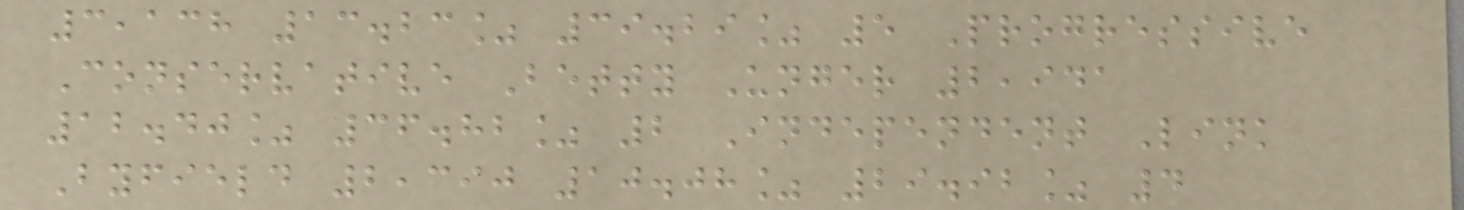3,138 13.23% 39.29% 5 Progressive
Conservative Betty Unger 2,941
12.40% 36.82% 2 Independent Link
Byfield 2,390 10.08% 29.92% 4
